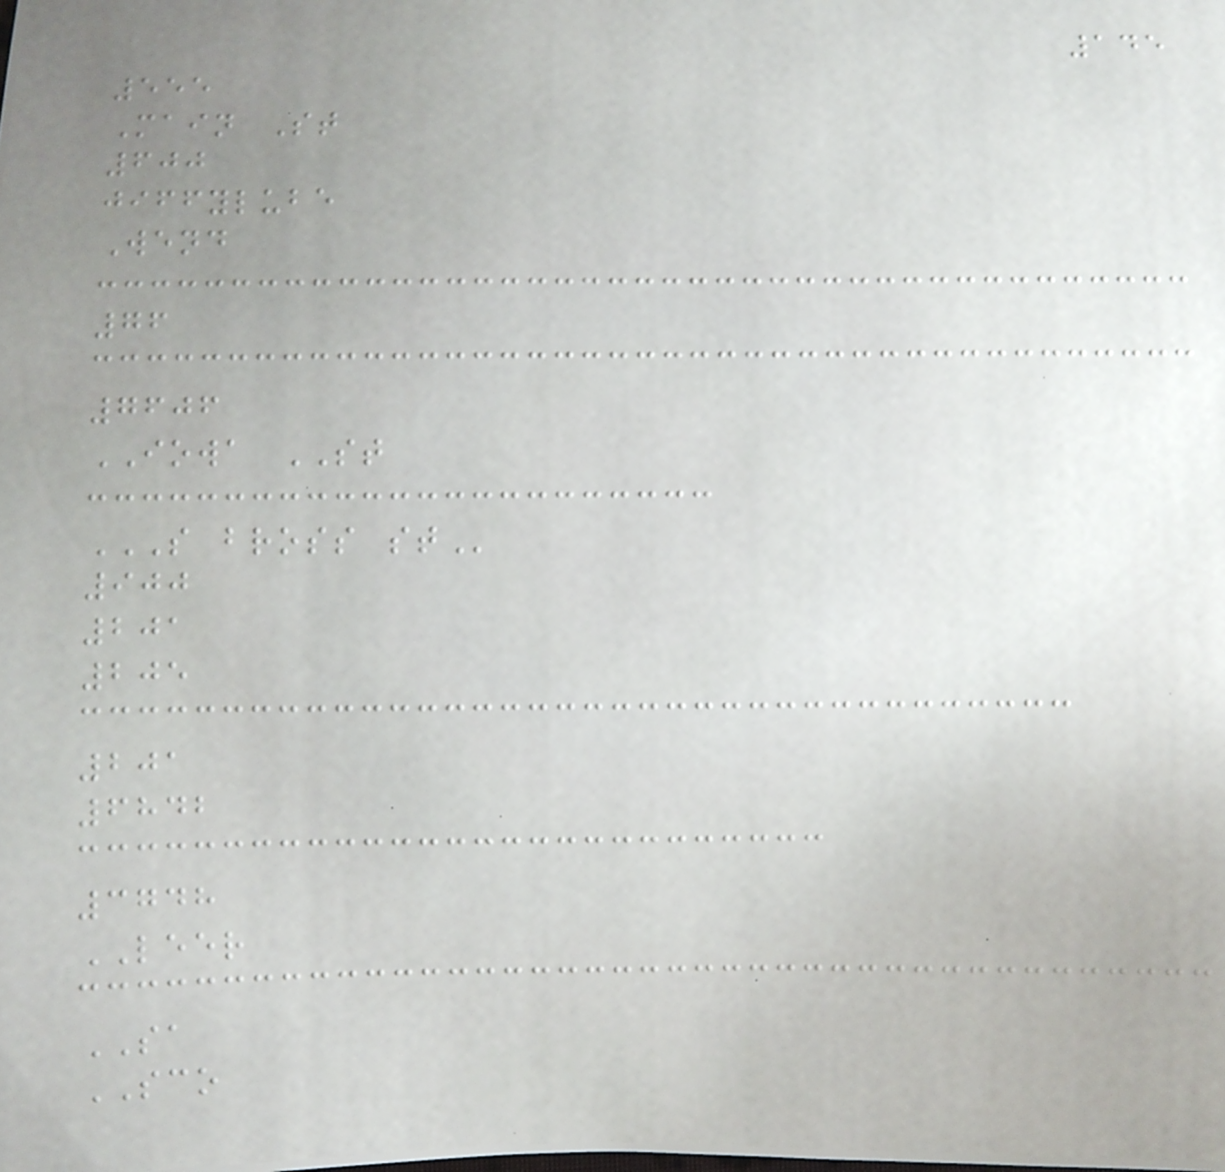145
555
Main St
600
jiffylube
Wend
76
7606
IOWA ST
S BROSS ST
900
201
205
201
6842
3748
LEER
SA
SCO
